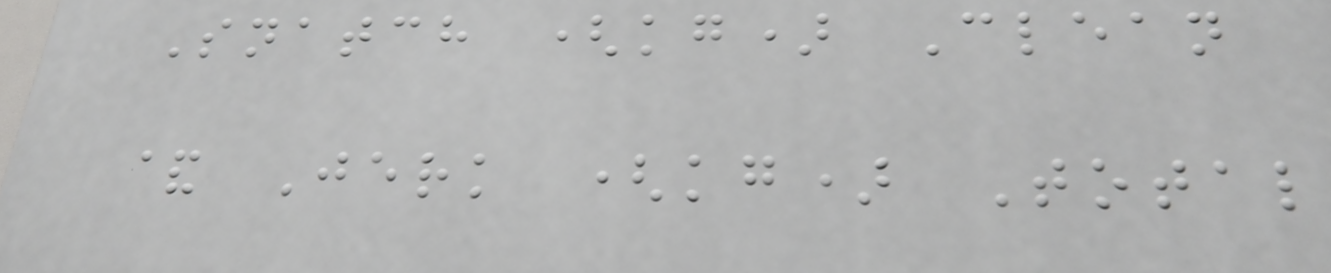Snatch (kg) Clean
& Jerk (kg) Total
